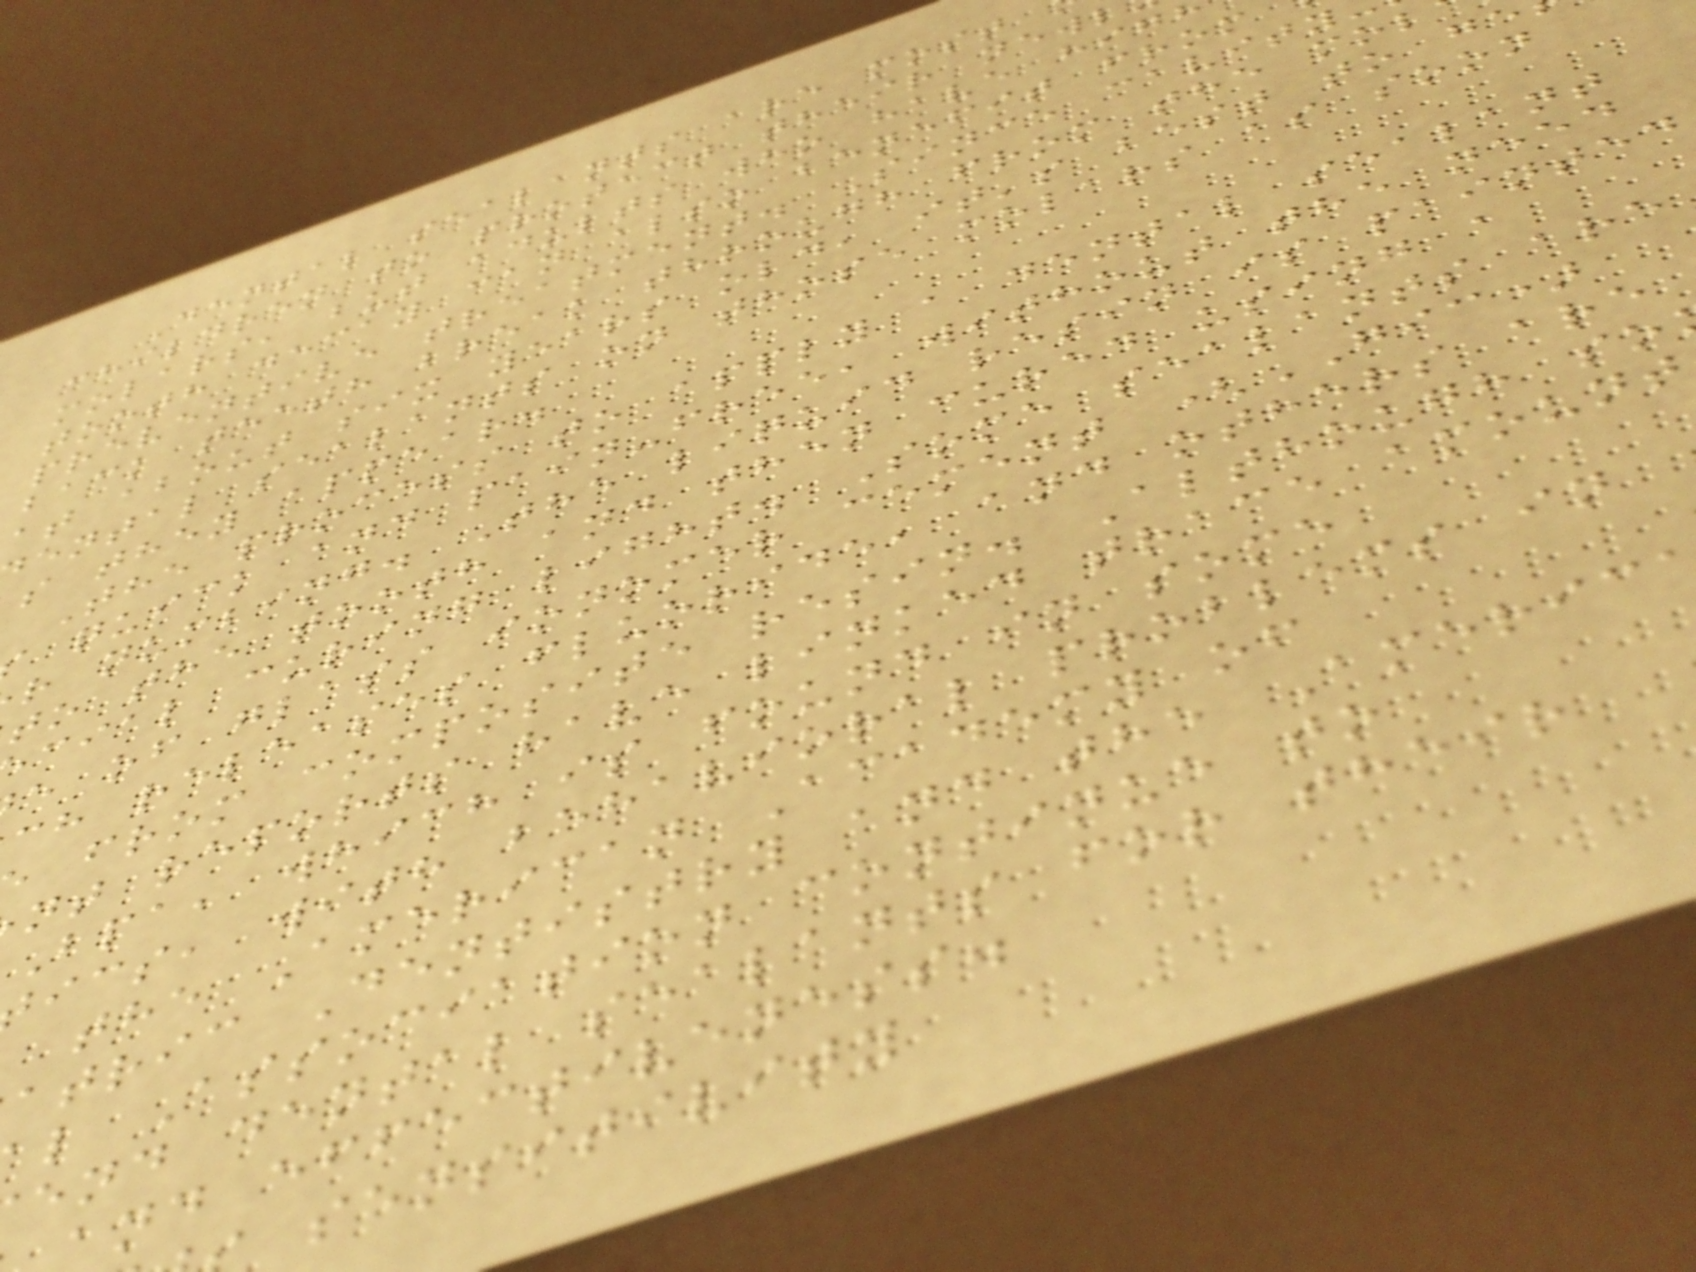Dental sealants are most
children to protect their new
molars, but adults who have hig
tooth decay can also benefit from
preventive treatment. Since cavity
back teeth break through from the mol
at about six years old, it's best to ge
ental sealants on those molars as soon
s they appear.
The process to apply a dental sealant
quick and pain-free, without the need
r numbing. The liquid resin is painted
to the tooth and then cured using a
cial curing light. Some sealants are
e of glass ionomer cement (GIC)
ch releases fluoride, and others are
from composite resin. Although so
nt reports have linked trace amount
bpa, which is found in some
ics, with behavioral problems in
the American Academy of
atric Dentistry and the Americ
l Association continue to
end dental sealants for their
and effectiveness.
sensitivity
